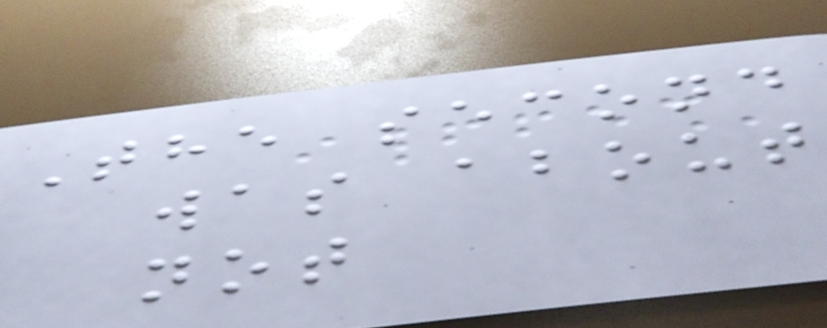The second
was about
not
